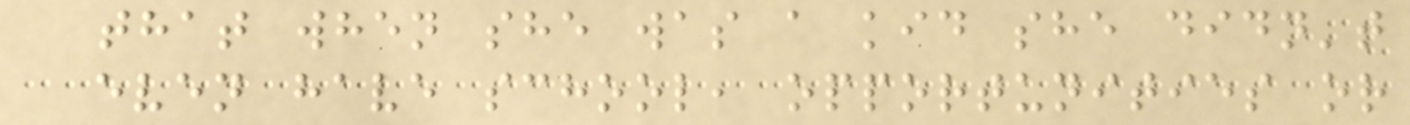that when she was a kid she didn't
even have school, opportunities or
